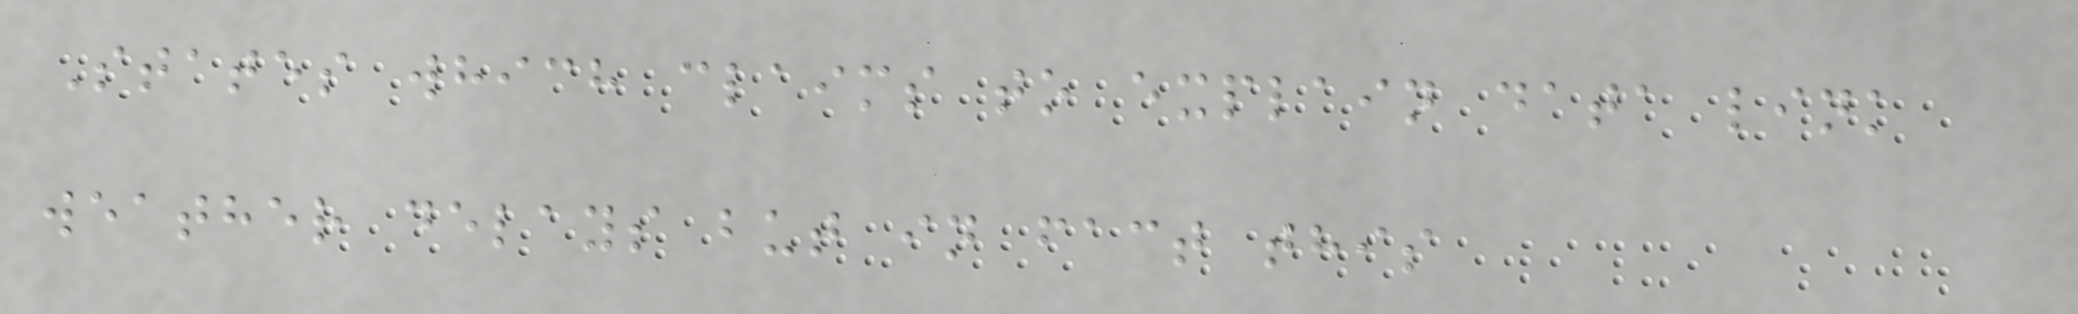States which claims to explain data link
weather delays but in fact this
